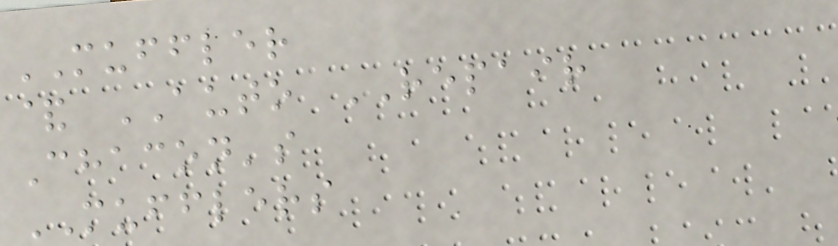MUFFLER
& AUTO REPAIR
Chacon's
MUFFLERS
